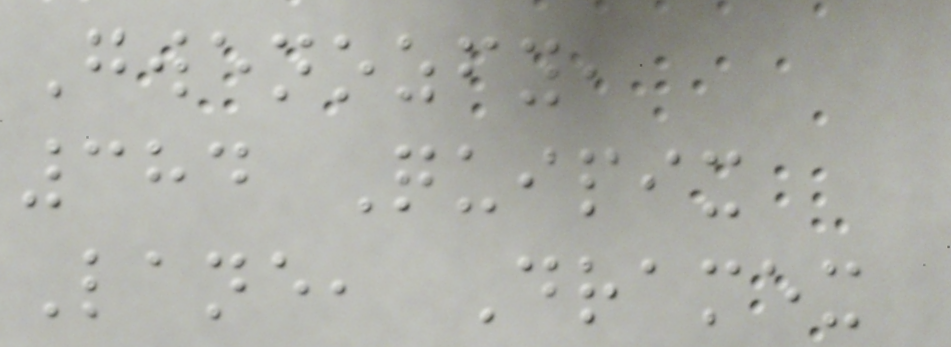Gwenozfy,
384 Quipix
Lane, Dramex
